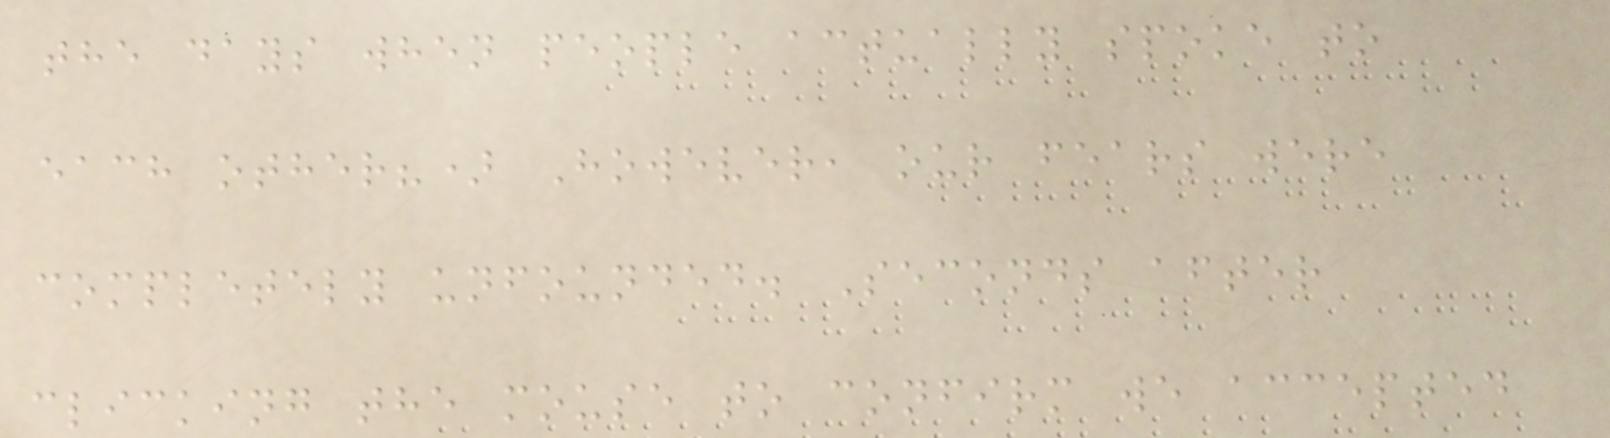the days when people actually spoke to
each other?) However, our fears were
completely unfounded. Seconds after
clicking the mouse to confirm we accepted
